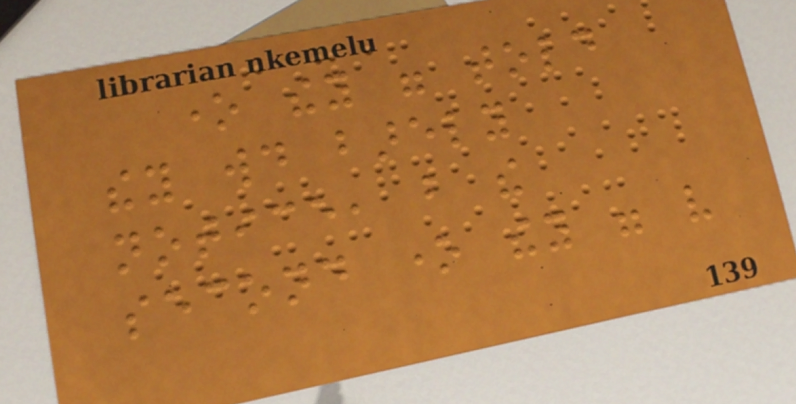one they were told
they would barely
notice, but the
second one they were very
